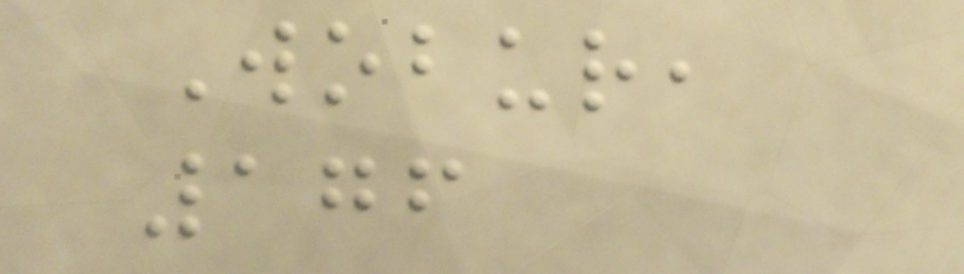Wobur,
176
